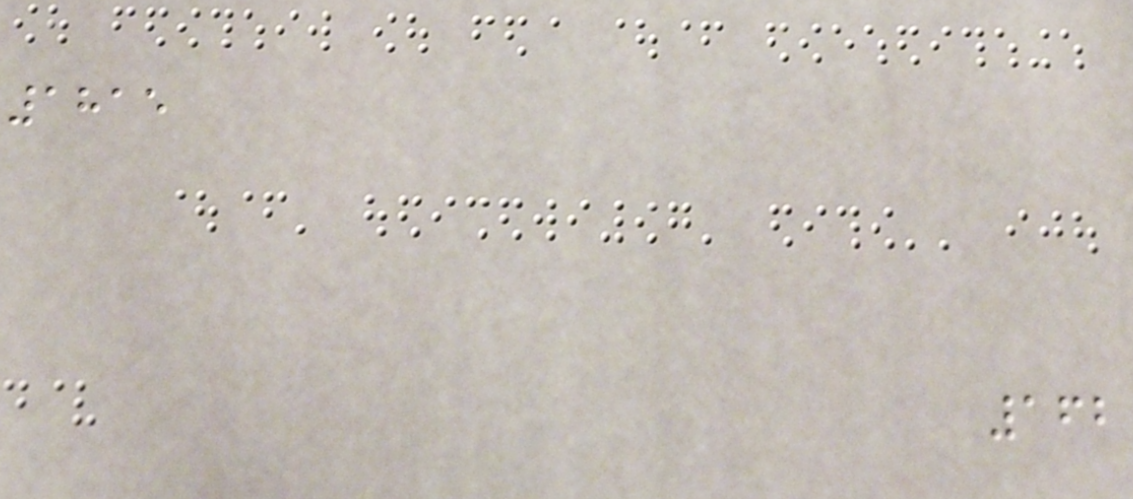1815
162
